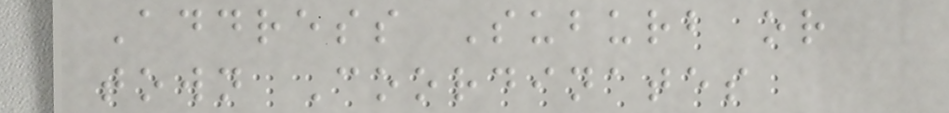Address Suburb or
town Coordinates
